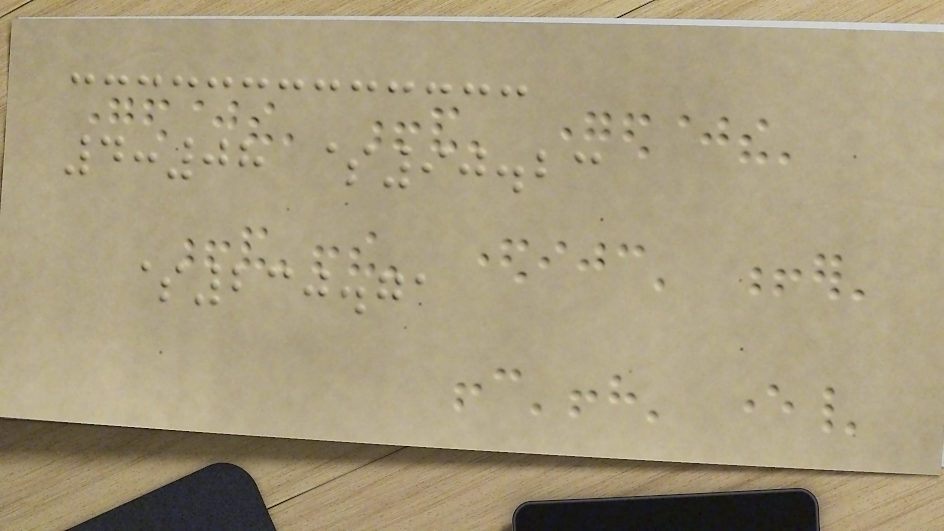4:08 $90.23
$230.71
